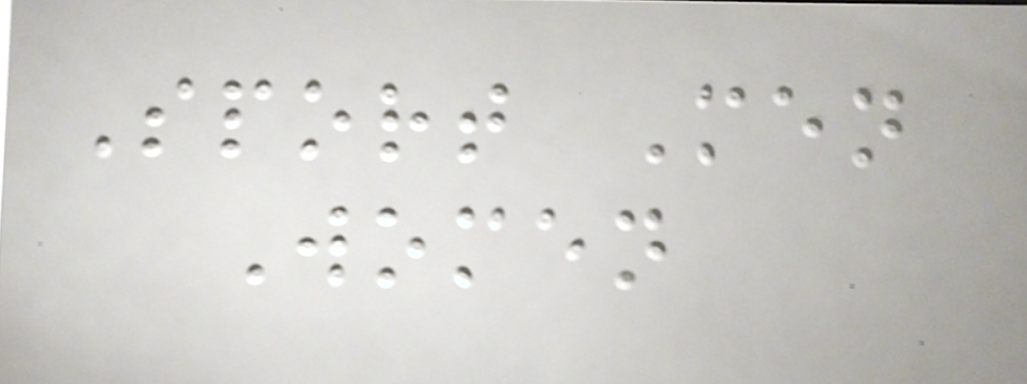Sport Men
Women
